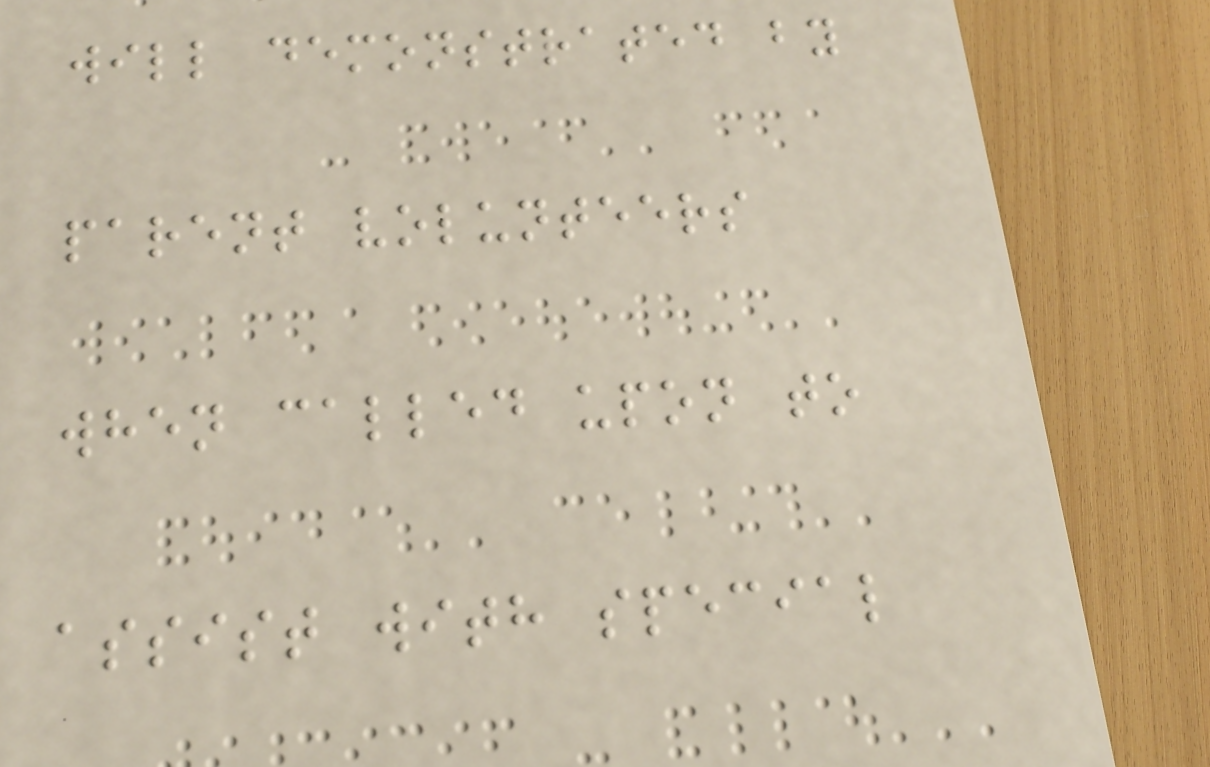will demonstrated by
parent volunteers
when called upon to
assist with special
